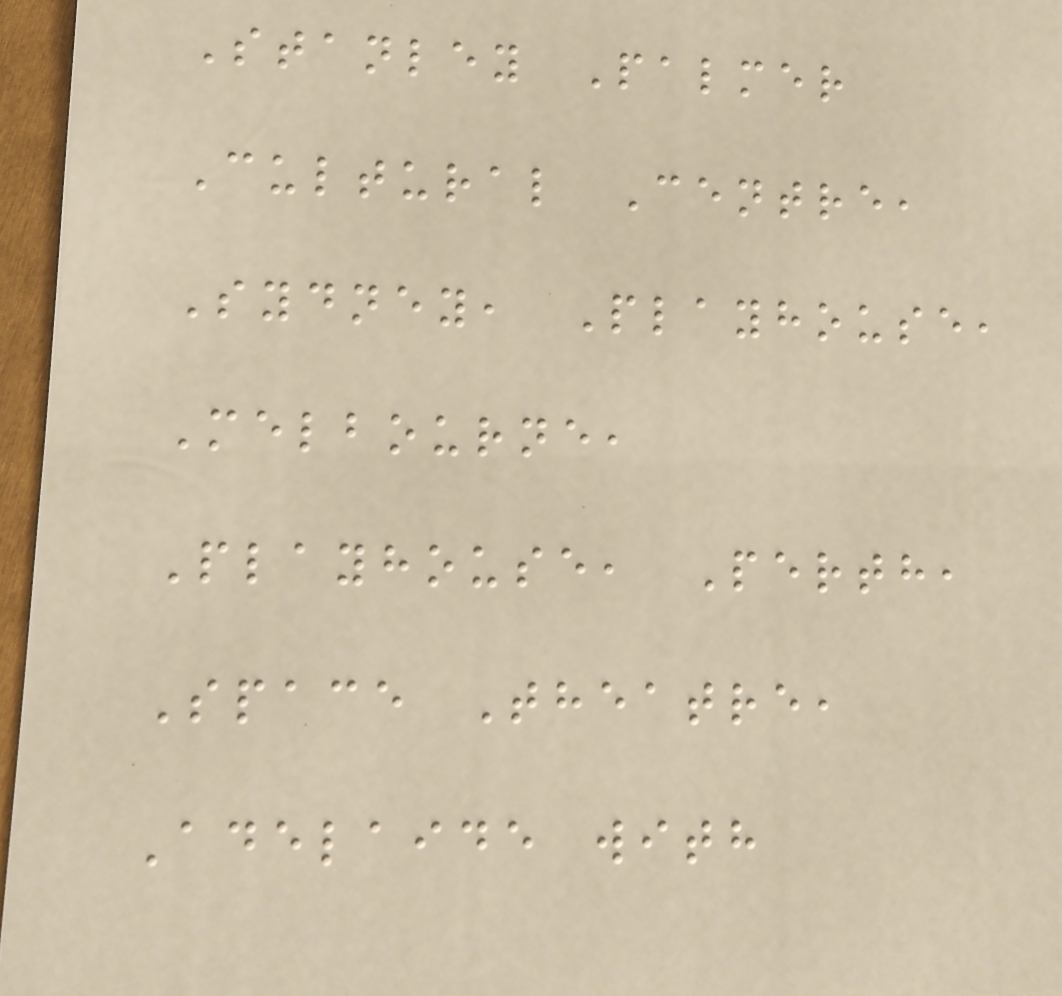Stanley Palmer
Cultural Centre,
Sydney, Playhouse,
Melbourne,
Playhouse, Perth,
Space Theatre,
Adelaide with
